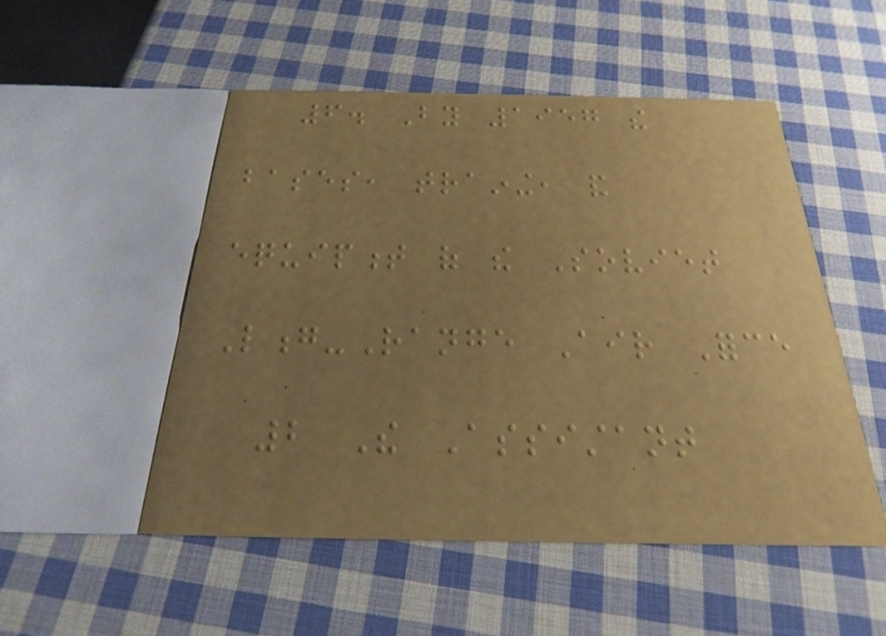6. By 1957 the
bases, training, and
equipment of the Soviet
Long-Range Air Force
2 The Assistant
